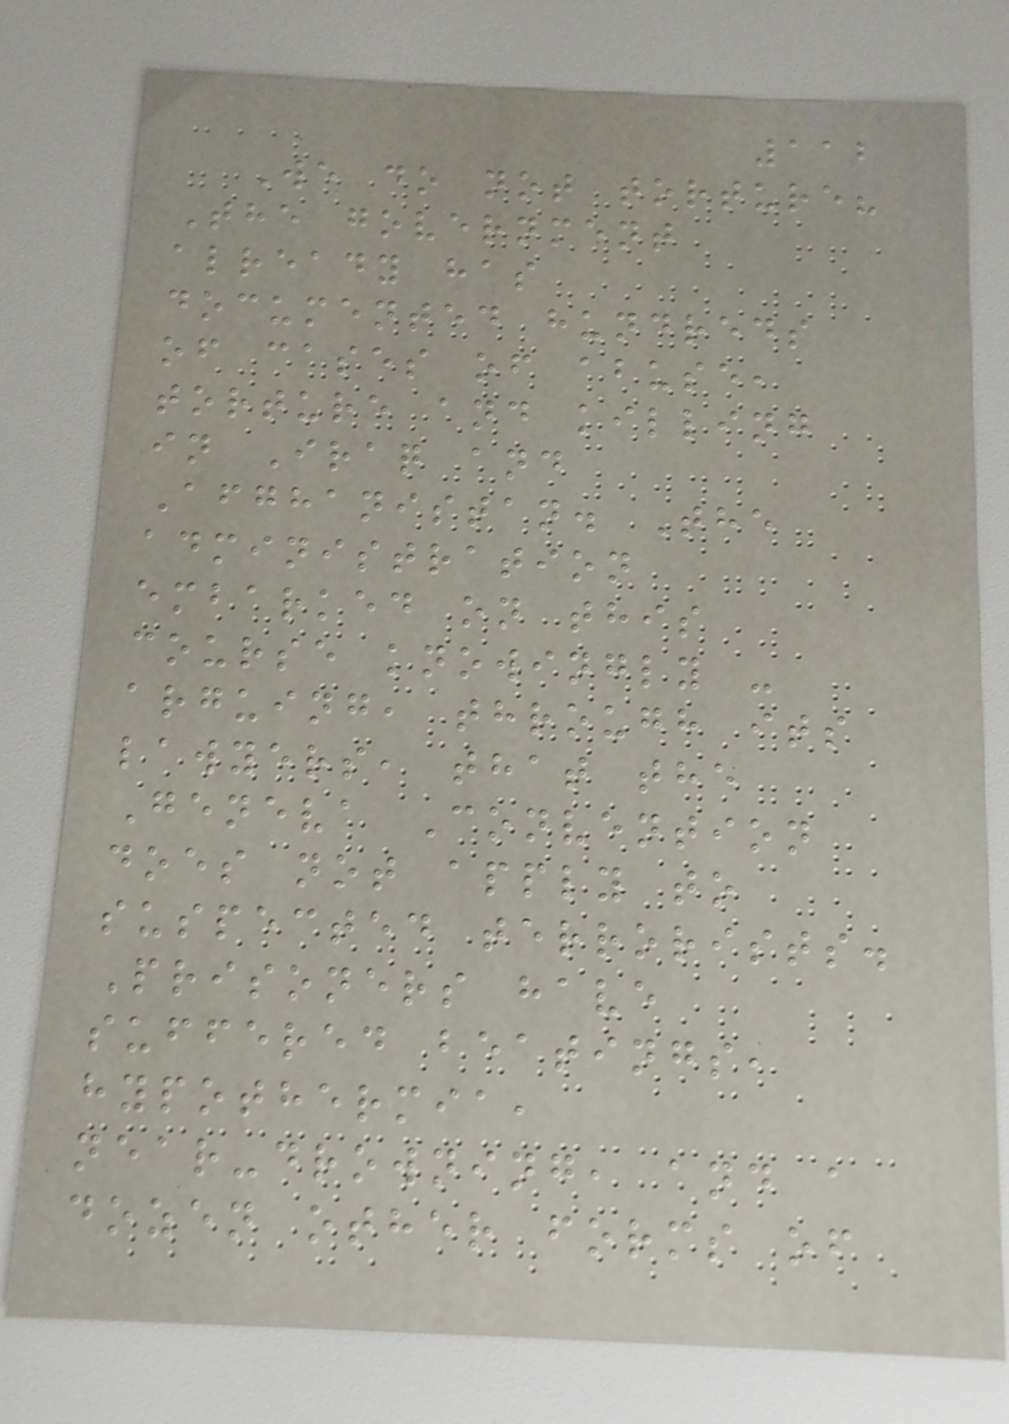112
We do not torture?
The government
already has
documented hundreds
of cases of abuse,
torture and killing
in Iraq and
Afghanistan. The
administration
embarked on this
course knowingly -
arguing, through its
lawyers, that the
Geneva Convention
does not apply to
suspected terrorists.
Prisoners have
suffered beatings,
hypothermia,
near-drowning, and a
dozen other forms of
